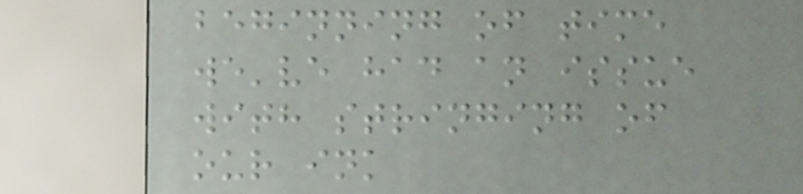beginning of time
we've had an issue
with stringing of
our ink
